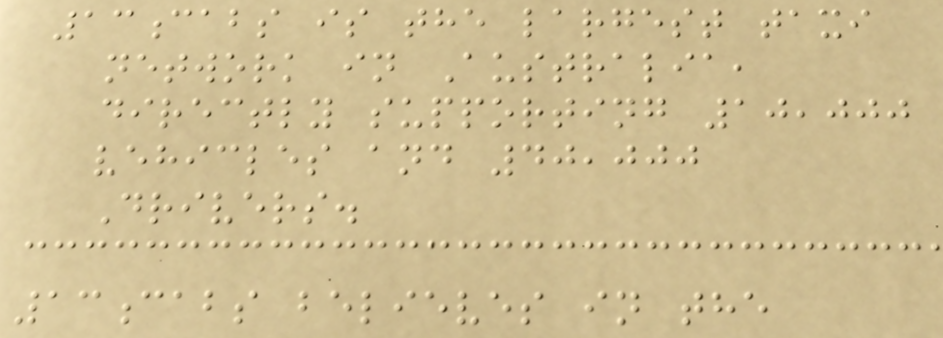13cabs is the largest taxi
network in Australia,
directly supporting 10,000
vehicles and 40,000
Drivers.
13cabs believes in the
